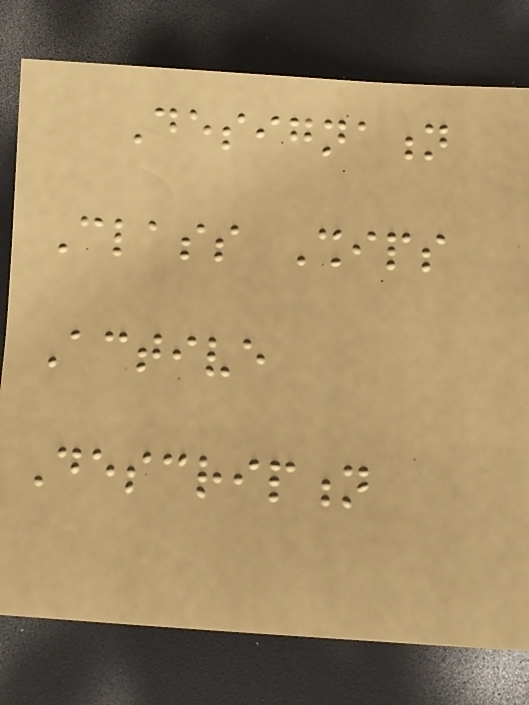Designation
Class Ships
Active
Description
